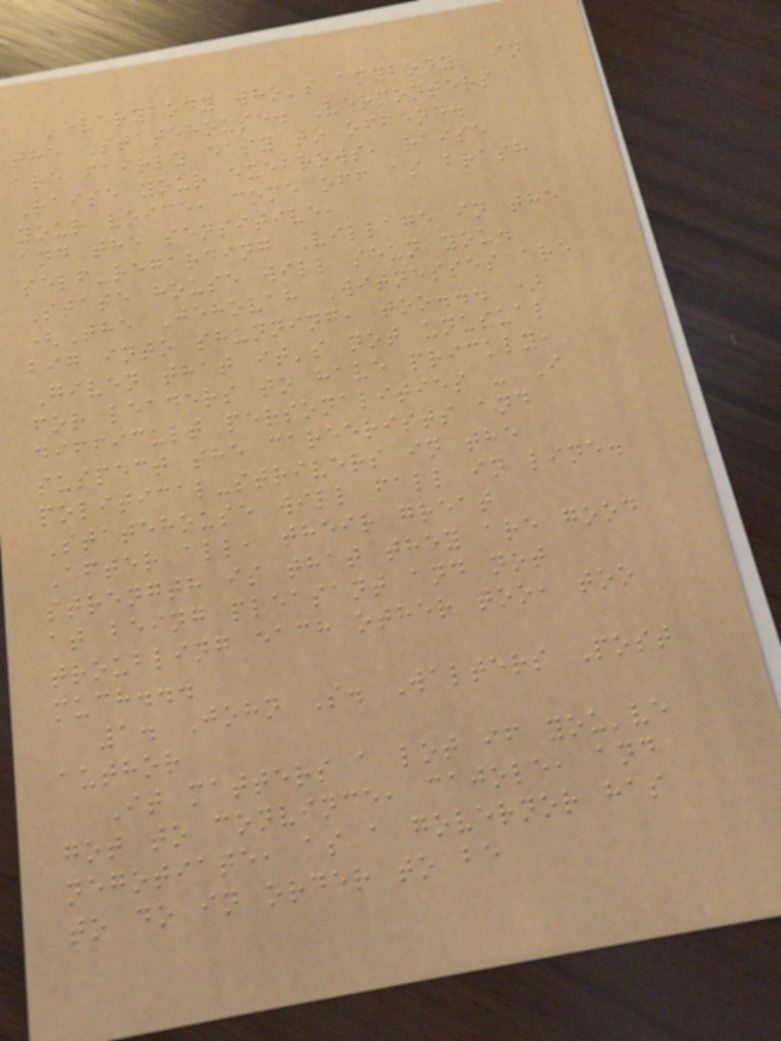'everybody who's anybody' in
the Statehouse. Vermonters
are fairly easy to offend.
Raise your eyebrows, raise
your voice, come off as brash
and the sensitive,
self-regarding Village in the
State house will shun you.
(The Jehovah Witnesses are
big into shunning, too... )
Given that it's not unusual
for leaders to have prickly,
difficult personalities - I
suspect the careerists and
political-strivers in the
Statehouse will fall in line.
After all, their great
strength is that they are good
at being pleasant and not
troubling each other too, too
much...
1. John S. Walters Post
author
It matters a lot if you've
got to convince, cajole, and
negotiate, as a governor has
to do in order to be
